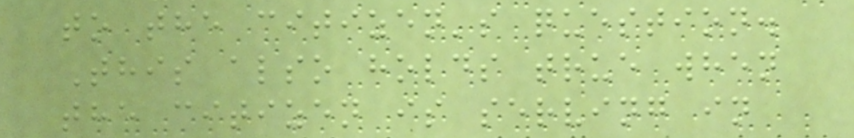to the citizen's question.
This also holds true when
the citizen is serving in
